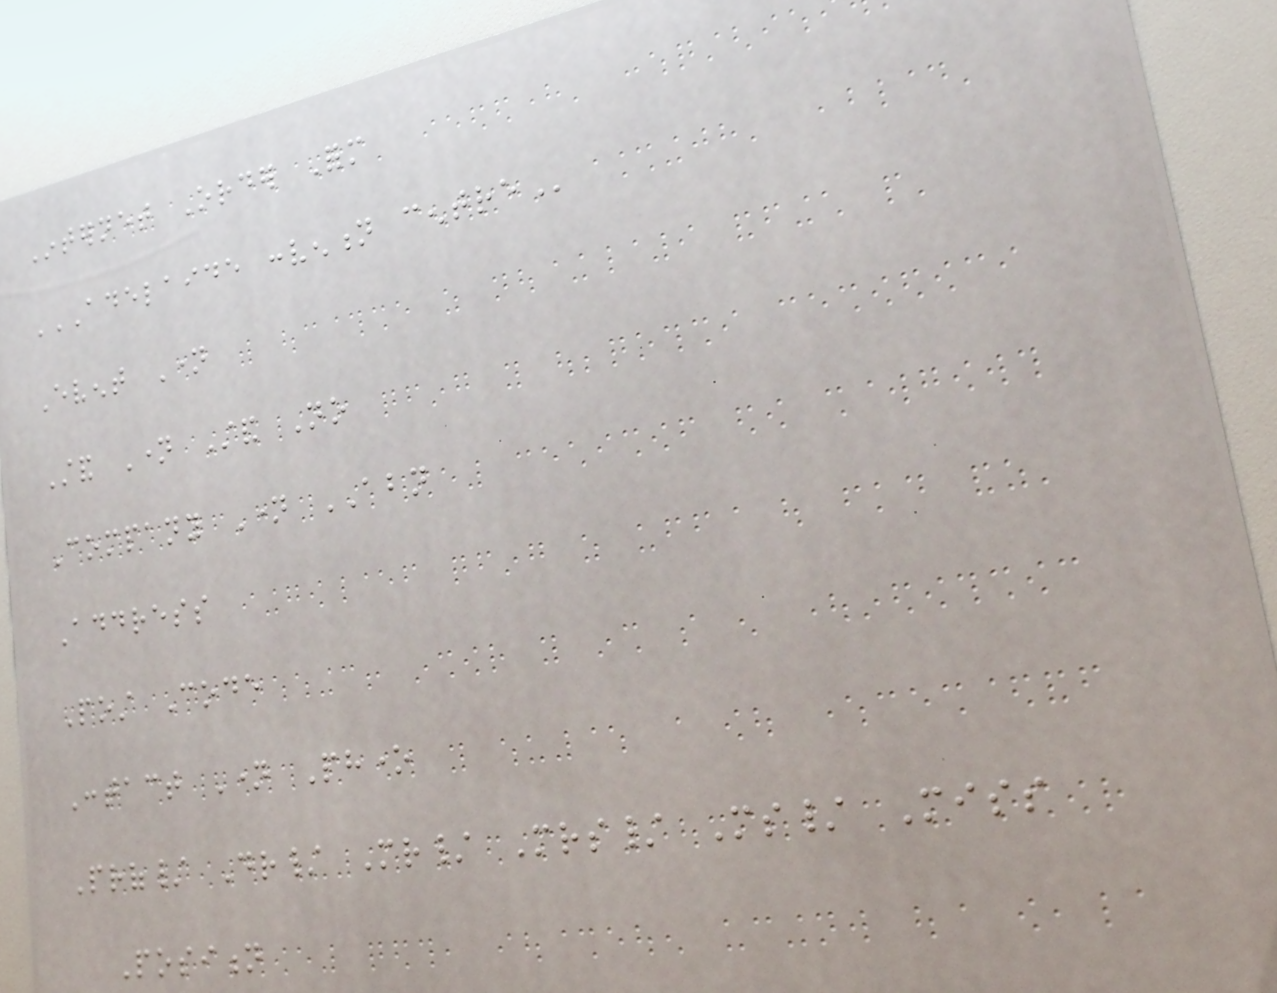Internet Order Form
ADELAIDE CONVENTION CENTRE
Event Name
Stand Name Stand No
Company Name ABN
Address
Post Code
Contact Name Phone
Prof/ Dr/ Mr/ Mrs/ Ms/ Miss
Position
